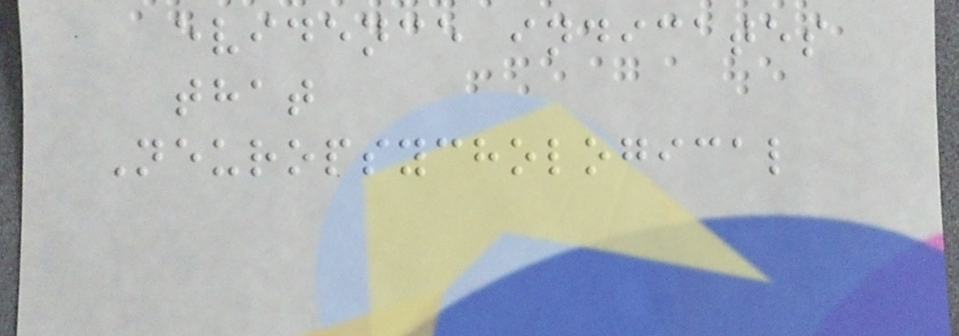evidence indicates
that
Neuropsychological
